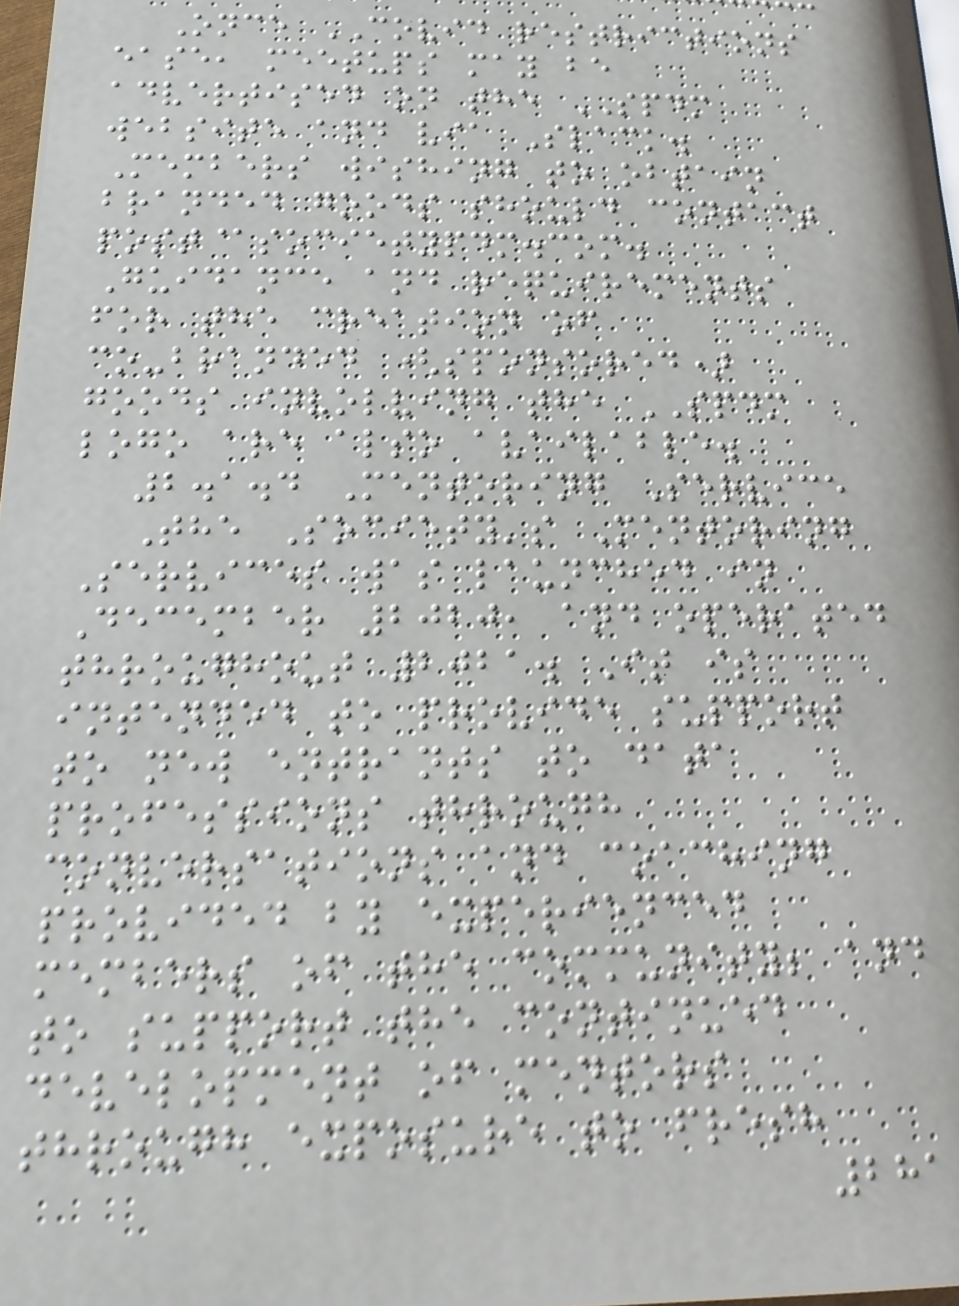Once COVID restrictions
ease, meetups may be
advertised on the SPDM
website and via Slack.
Members wishing to obtain
branded goods should contact
post@societypdm.com.
Guidance and requirements
for the creation of
co-branded (sponsored)
goods involving the SPDM
logo are also available.
2.1.4 Mentoring Service
The Society's Mentoring
Services was launched in
December 2020, and operated
throughout 2021. It is
intended to provide support
to new entrants to data
professions through
conversations and coaching
provided by experienced
members of the community; and
to support the continued
development of mentors
through exposure to fresh
281
